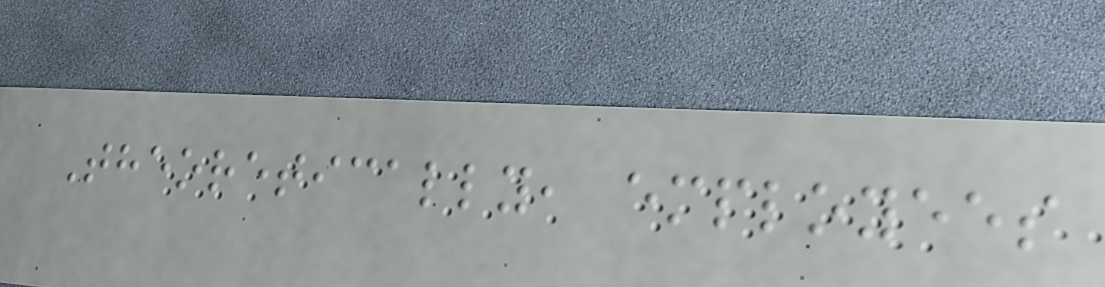Theoretically, employees
